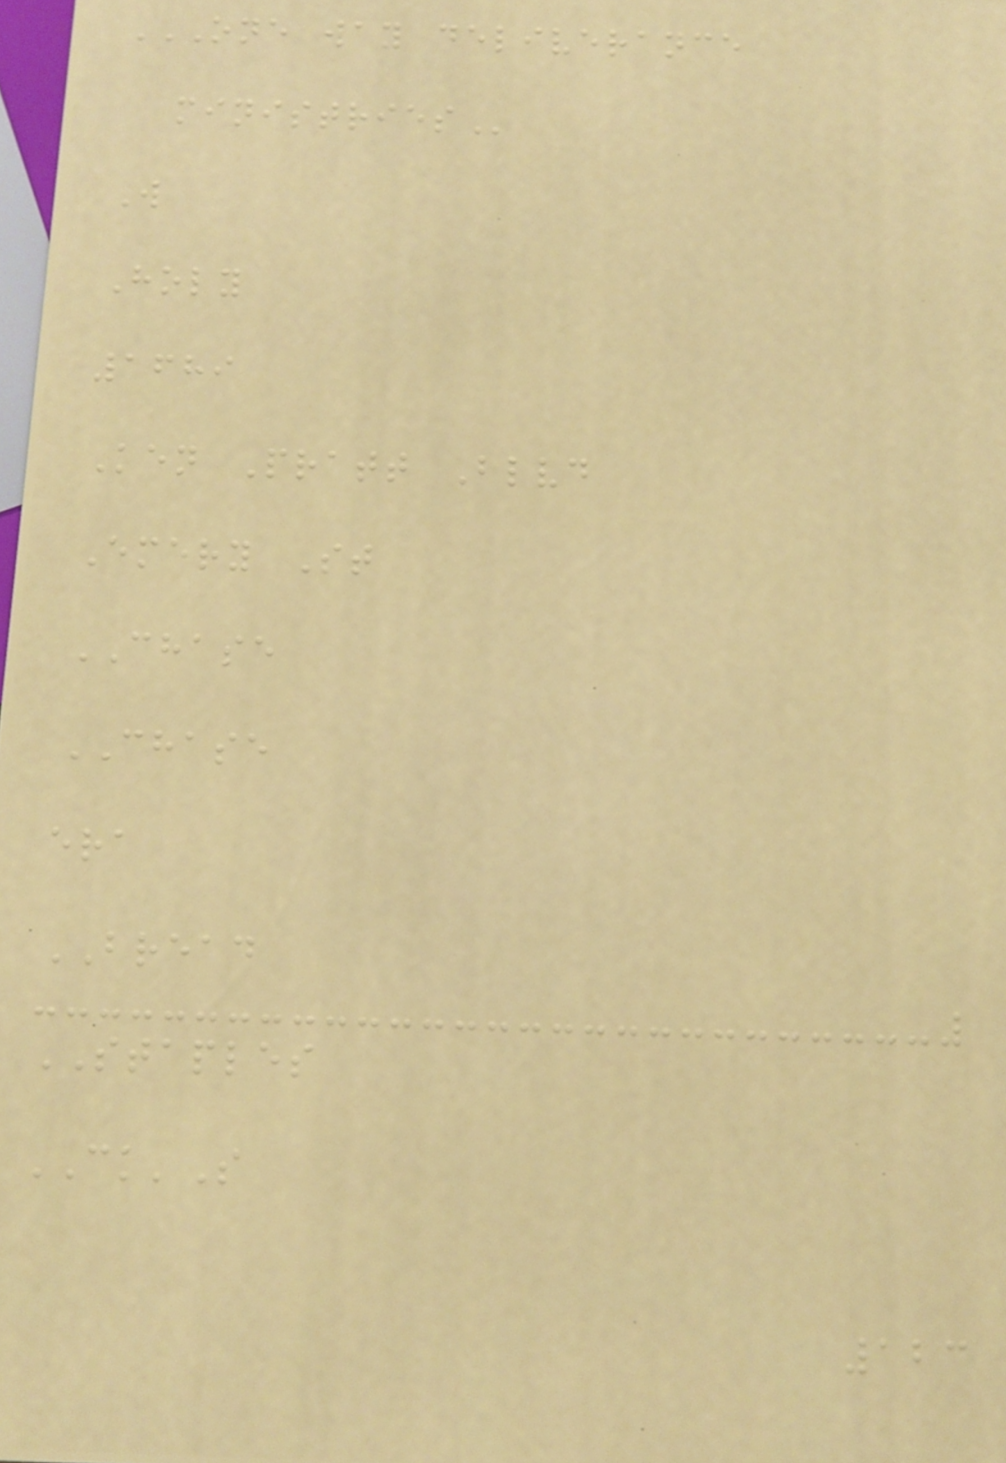ONE WAY DELIVERANCE
MINISTRIES
W
Holy
1689
Ken Pratt Blvd
Emery St
CHASE
CHASE
era
BREAD
STAPLES
CK'S
123
